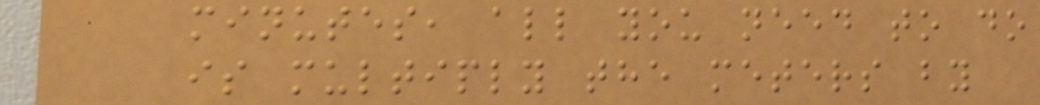minutes, all you need to do
is multiply the meters by
